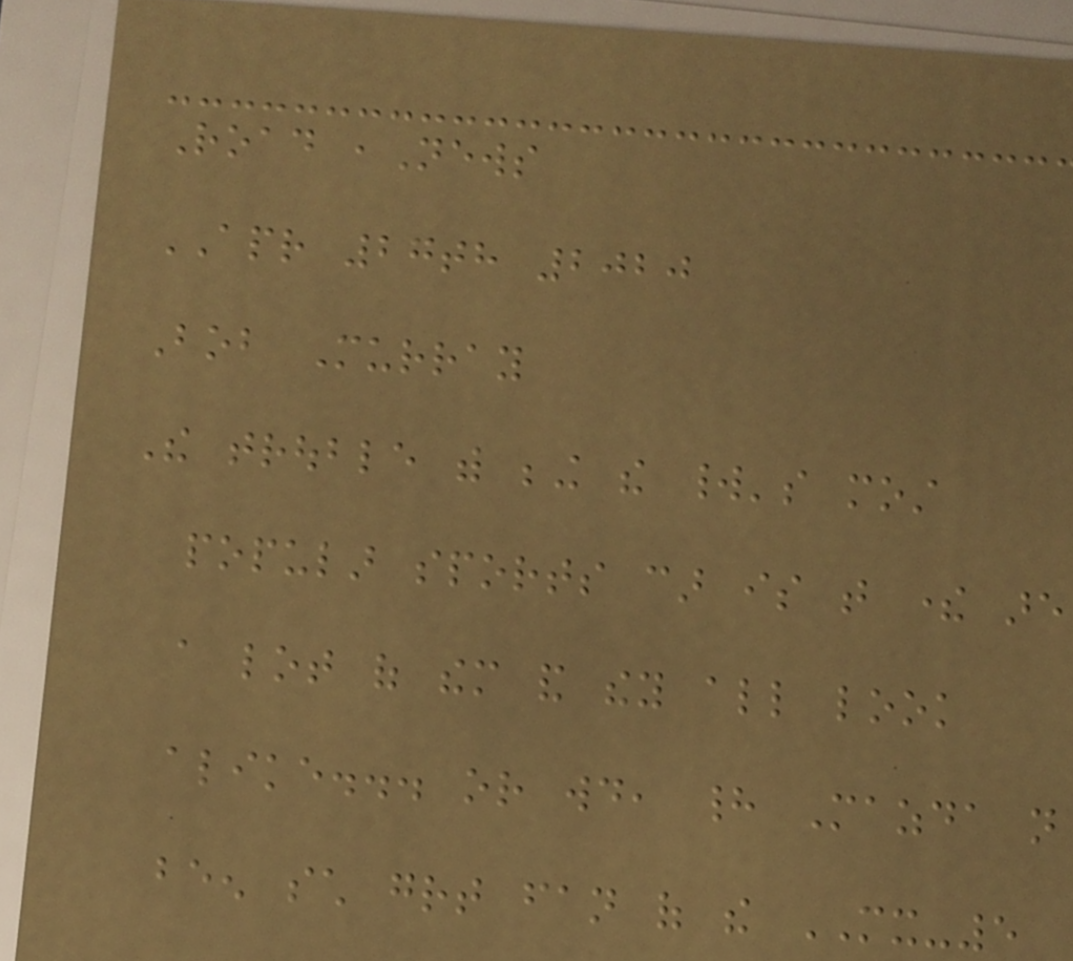Road ,News
APR 27th 2020
Bob Murray
The trouble with being the world's most
popular sports car is that there are
a lot of them and they all look
alike... or would, had Mazda not
been such great fan of the MX-5
